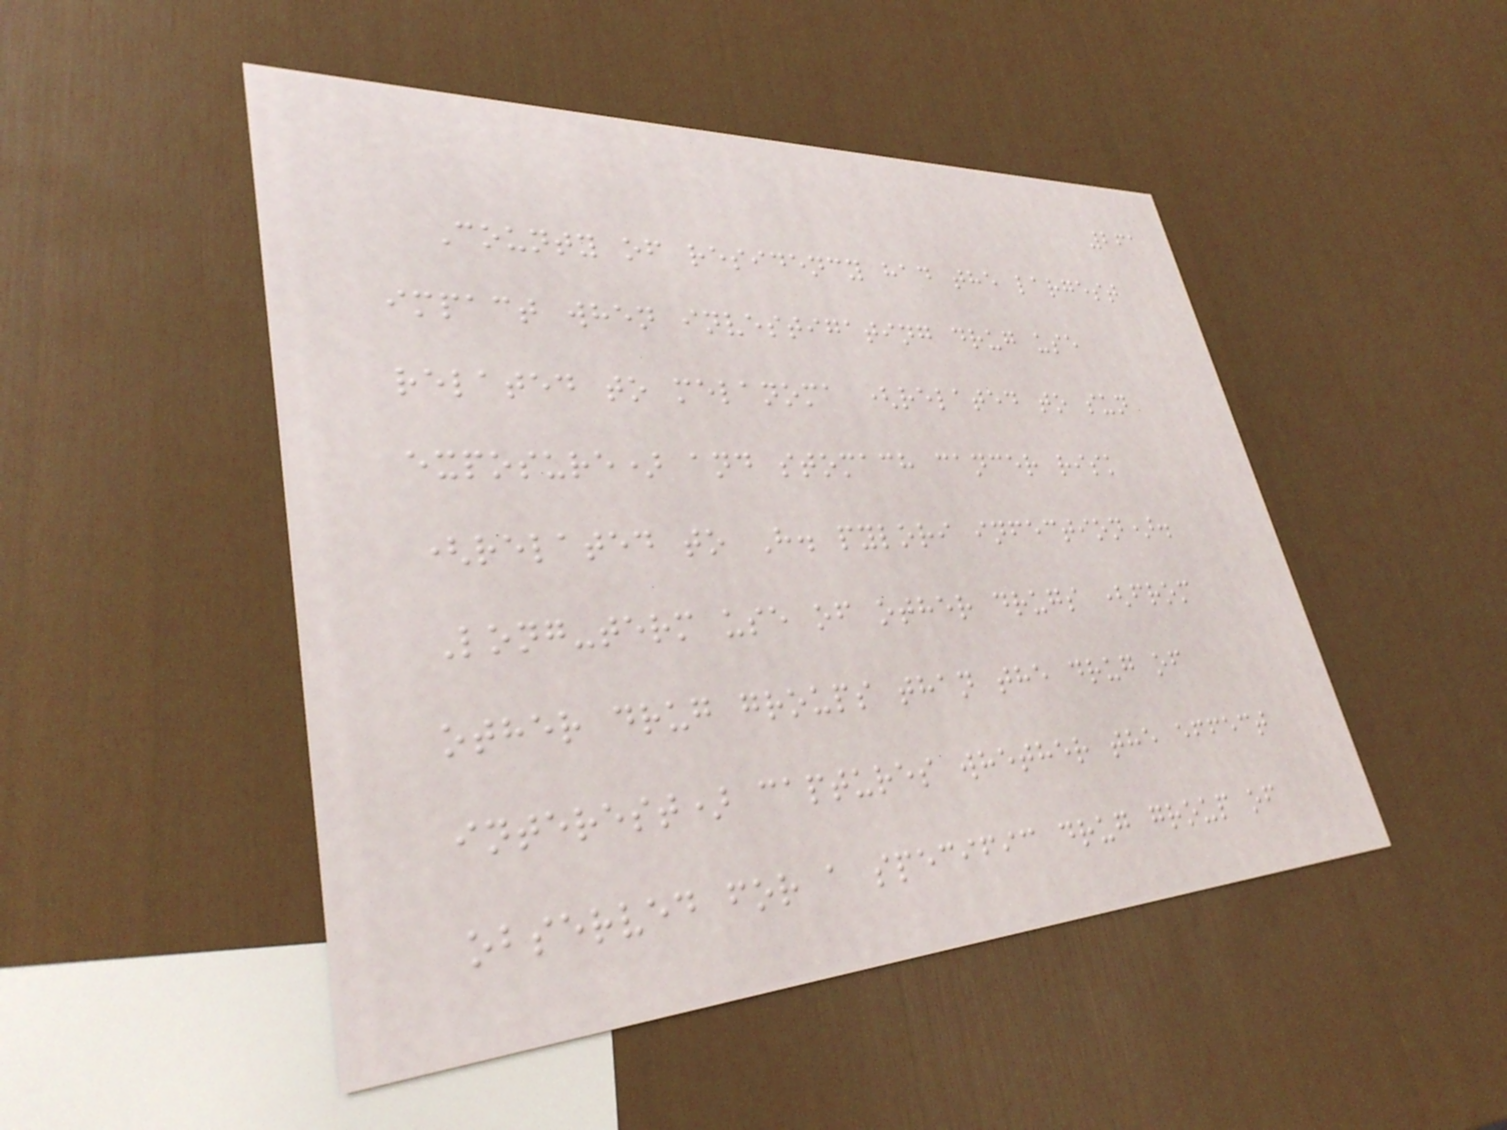261
County of residency had the largest
impact when investigating drug use
related to melanoma (related to sun
exposure) and stomach cancer risk
(related to H. pylori infection).
Long-term use of other drugs (from
other drug groups than the drug of
interest) captures whether the effect
observed for a specific drug group of
